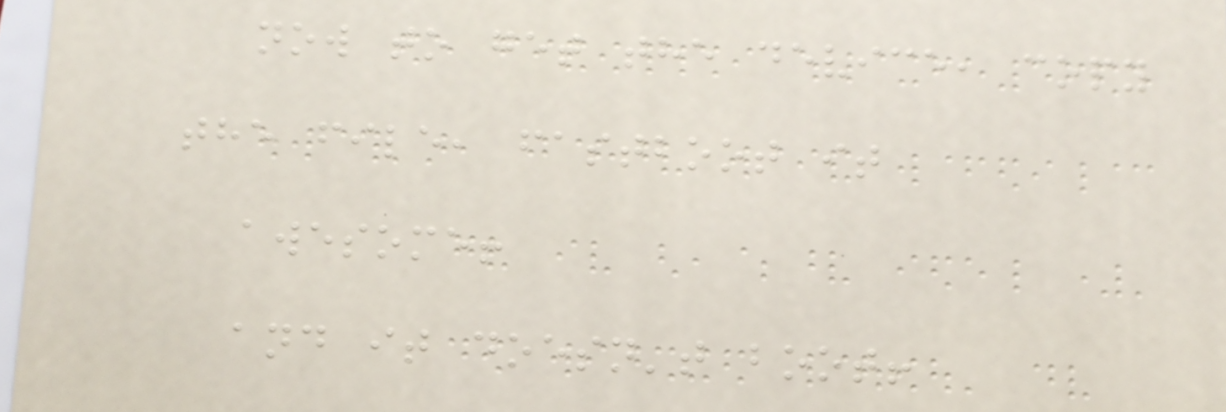now to get the device, copy
the file, fastboot it
awesome!
and it doesn't boot!
